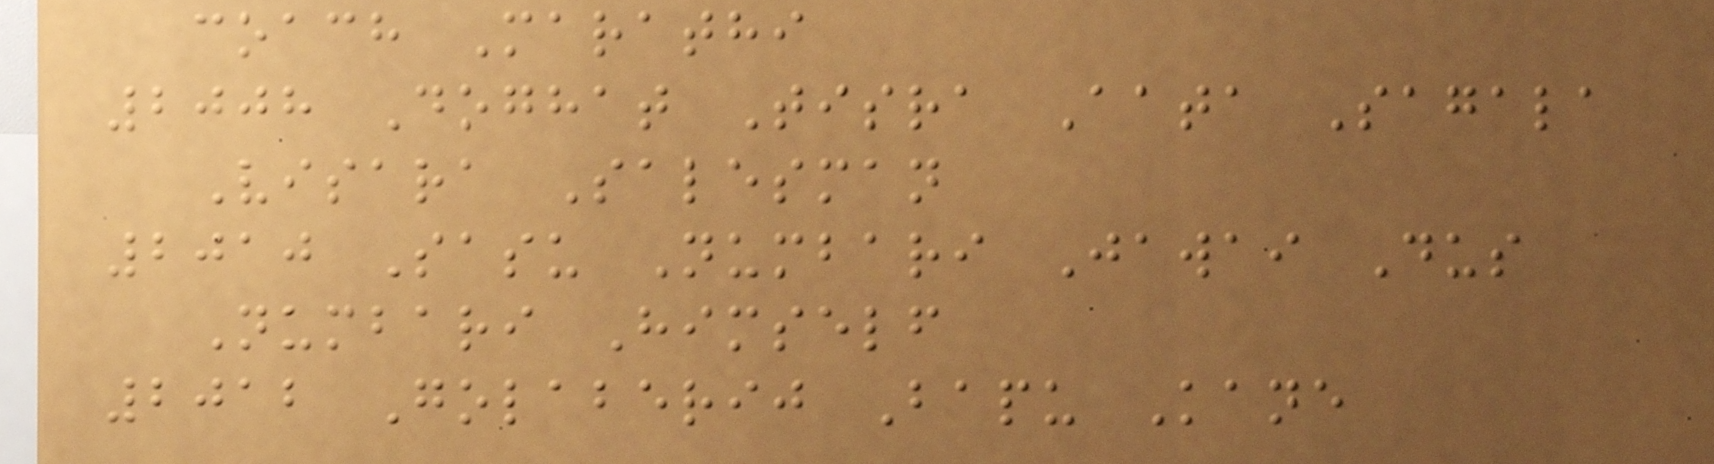coach Marathi
2008 Doghat Tisra Aata Sagala
Visara Salesman
2010 Sasu Numbari Jawai Dus
Numbari Himself
2012 Golaberij Bapu Kane
